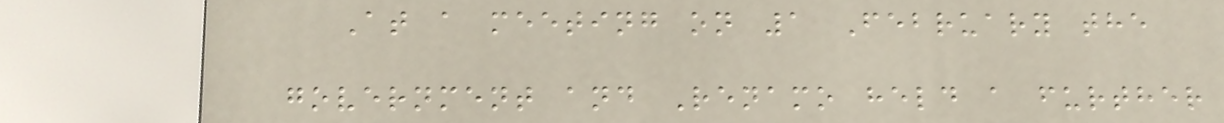At a meeting on 1 February the
government and Renamo held a further
